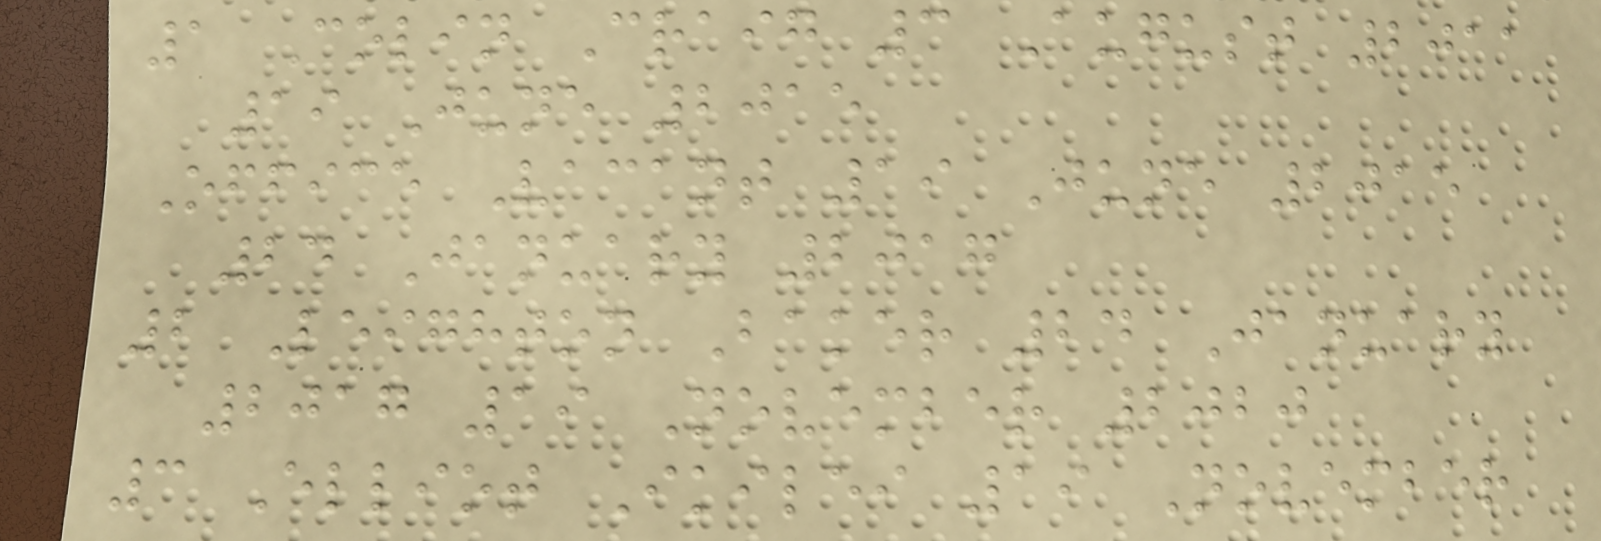1 Colin Craig 3 August 2011
19 June 2015
Office Vacant 19 June 2015
24 January 2017
2 Leighton Baker 24 January
2017 19 November 2020
3 Elliot Ikilei 19 November
